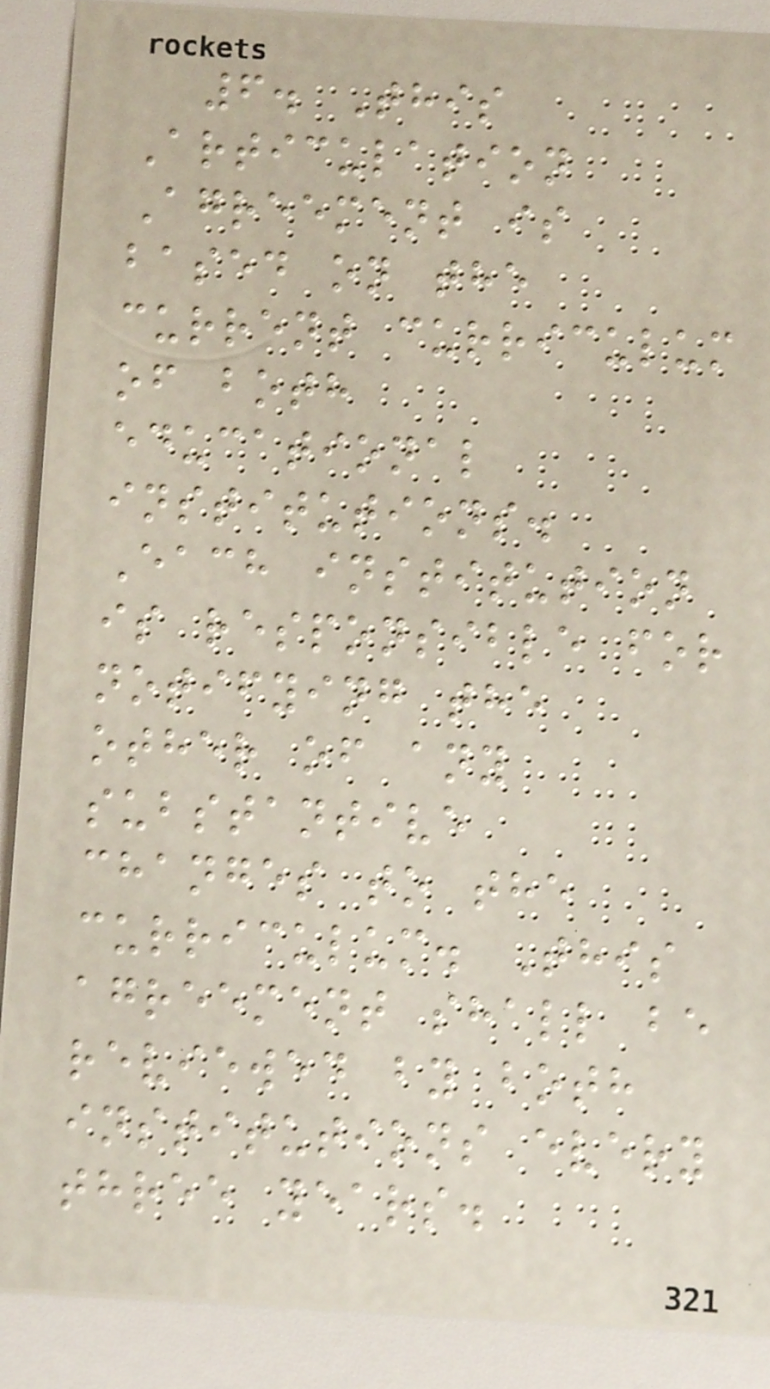6. This
Articulation
Agreement is
based on the
current curriculum
of both
educational
institutions.
Each institution
is responsible for
notifying the
other of any
substantive
changes to the
curriculum. This
agreement shall be
reviewed by both
institutions every
three years.
